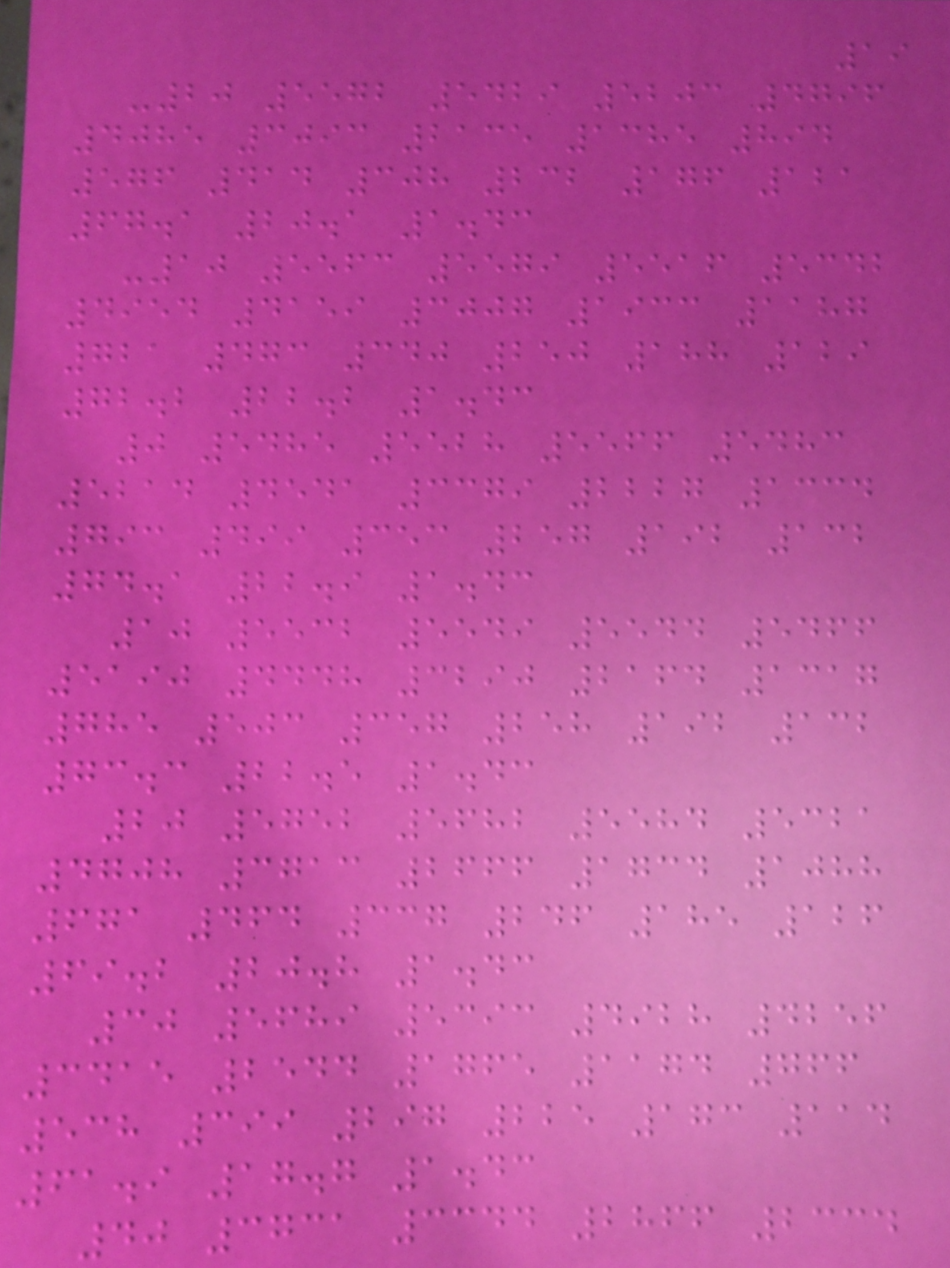19
-20 5572 5429 5203 4796
4085 3093 2135 1385 894
576 414 308 232 176 121
67.1 20.1 1.43
-10 5563 5579 5516 5342
4954 4159 3007 1933 1187
721 473 340 250 188 129
72.2 22.2 1.43
0 5485 5528 5566 5483
5214 4541 3379 2227 1334
793 499 353 257 192 132
74.1 22.9 1.43
10 5532 5549 5544 5466
5190 4448 3290 2164 1317
785 503 357 258 192 132
73.3 22.5 1.43
20 5752 5682 5584 5321
4708 3713 2666 1734 1088
671 464 337 246 185 126
69.2 20.8 1.43
30 5689 5393 4928 4256
3415 2544 1765 1174 766
538 399 297 225 173 114
61.9 17.7 1.43
40 3731 3344 2866 2334
